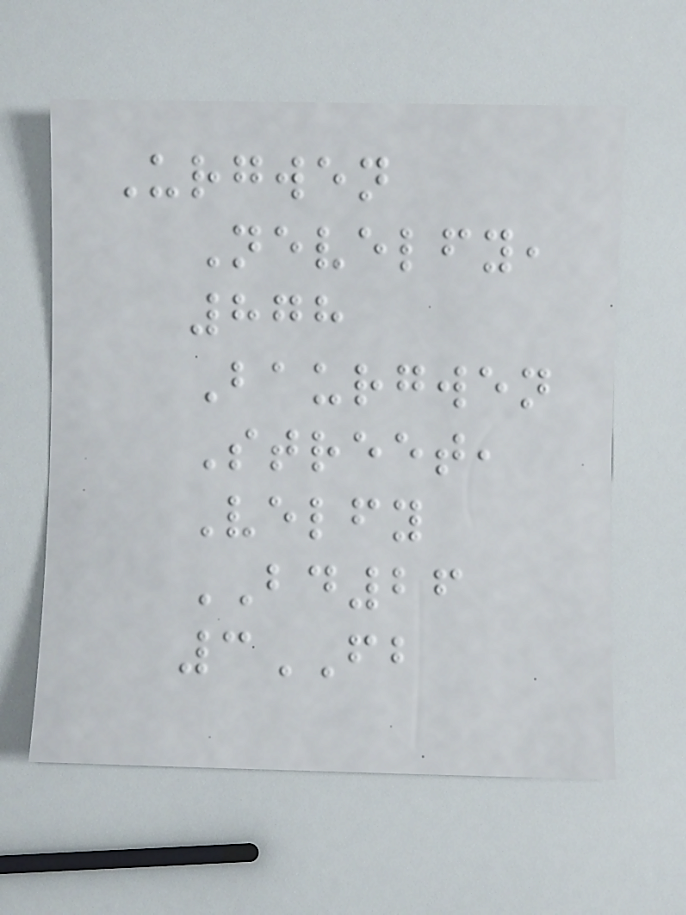Urgwen
Nevelfy,
878
Baurgwen
Street,
Velfy
BD26
3FB
